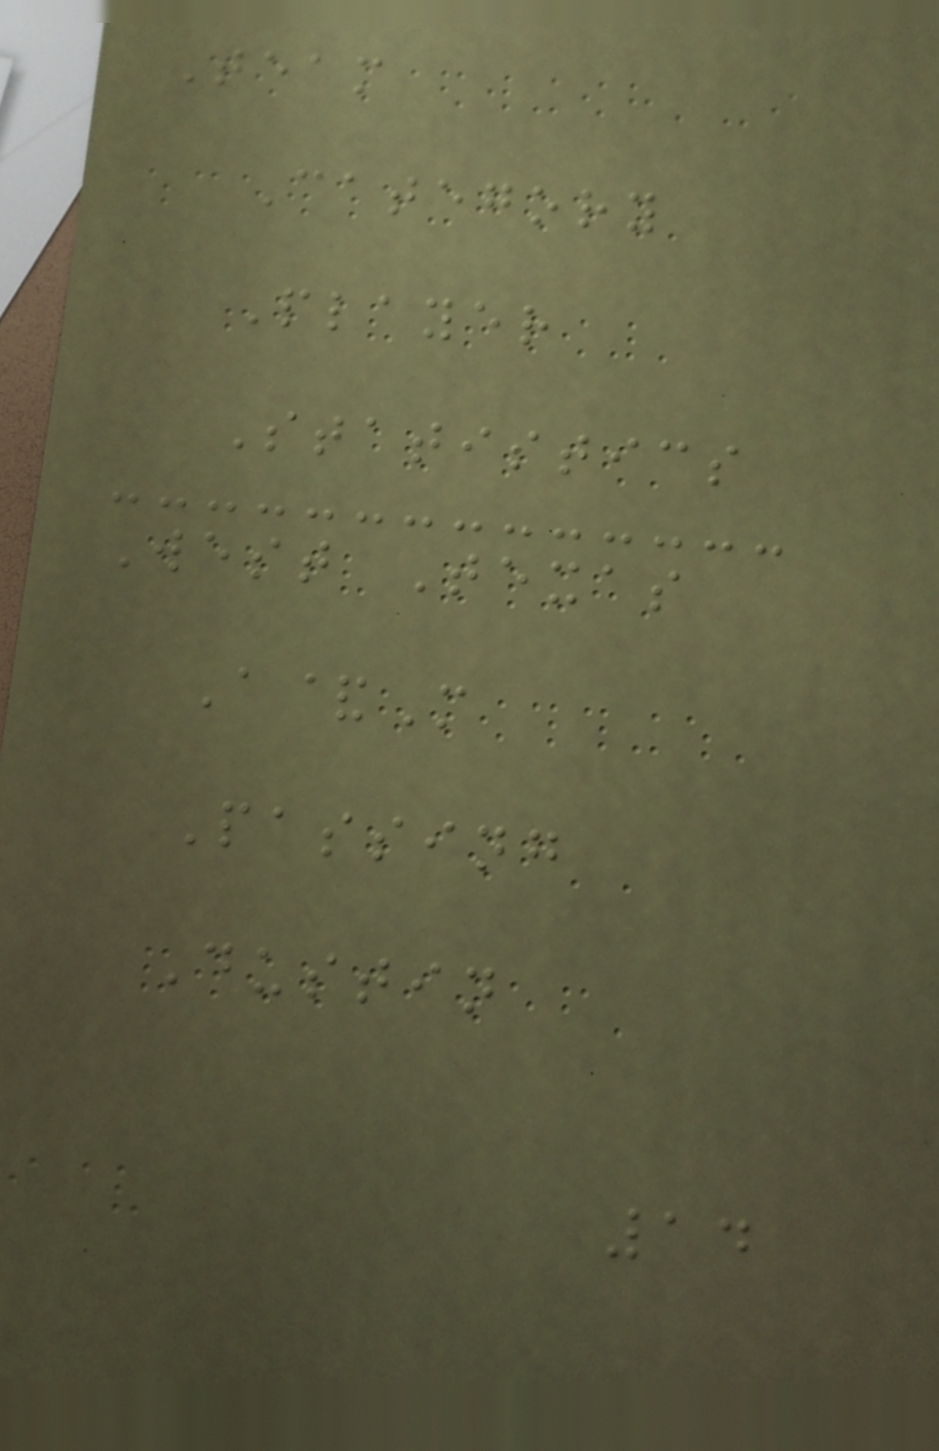Team
Category
Player
Statistics
West Texas
A&M
Passing
Dustin
14
